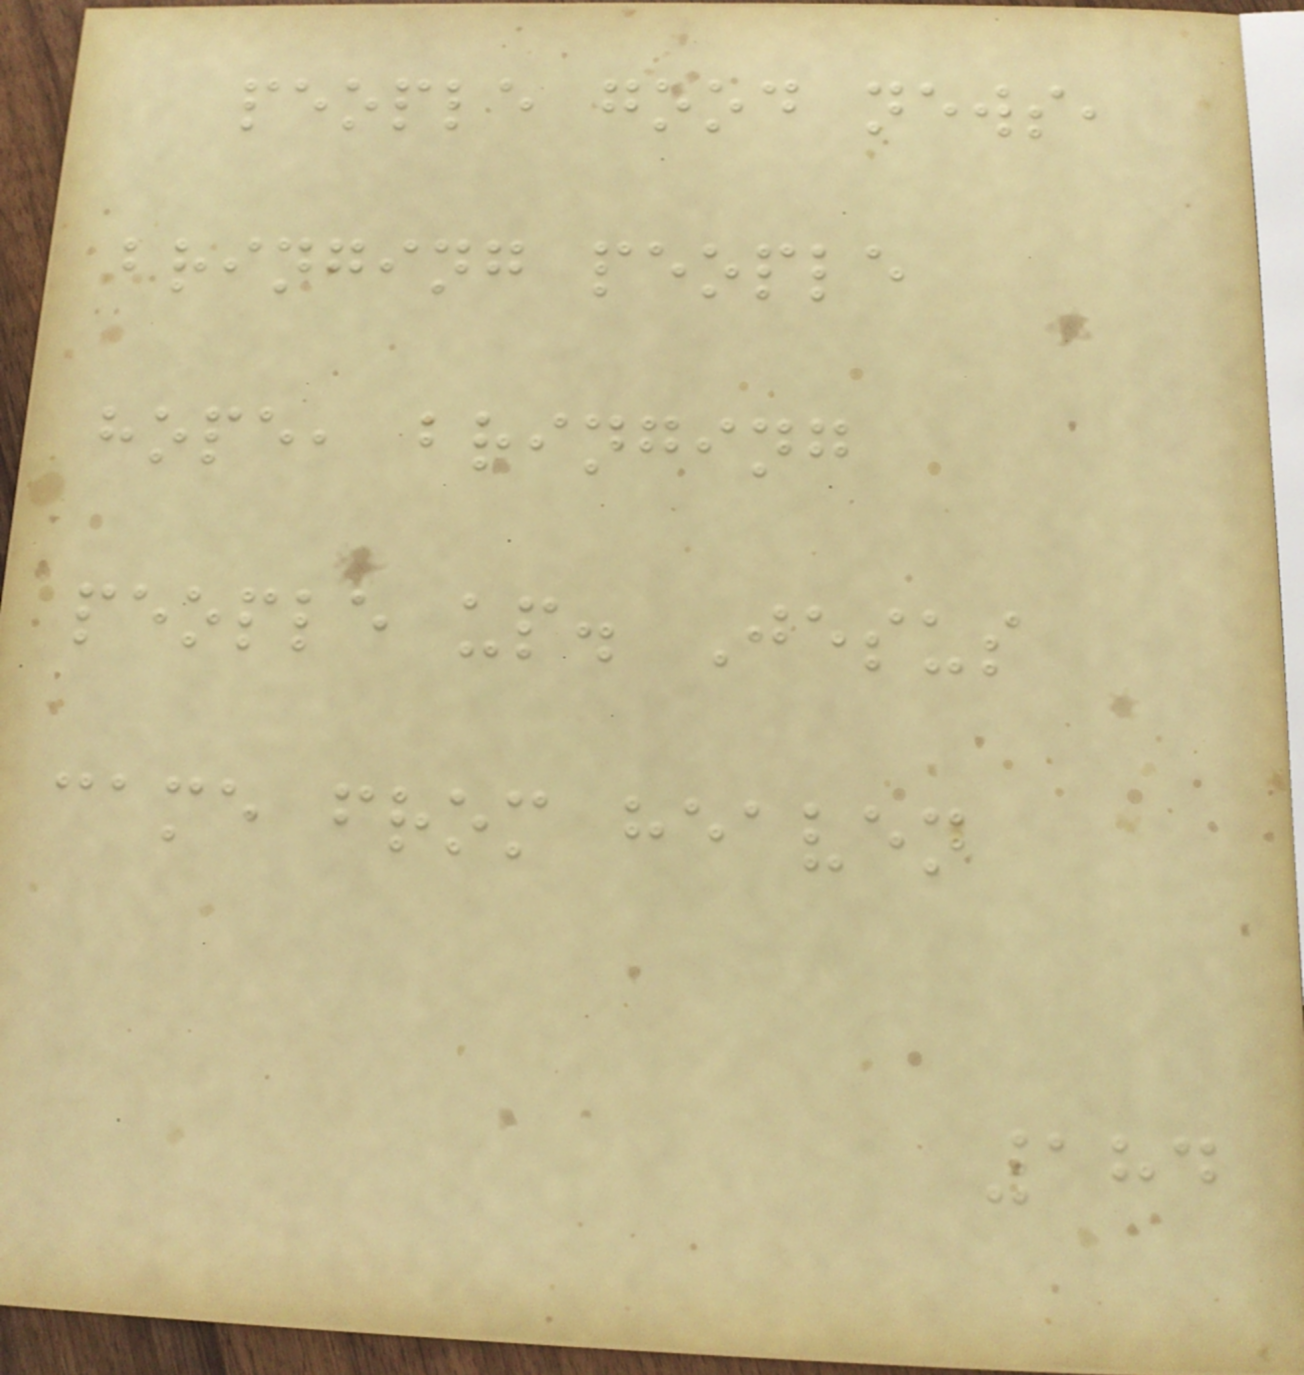people good news,
bringing people
hope, bringing
people up. Jesus
came from heaven
184
